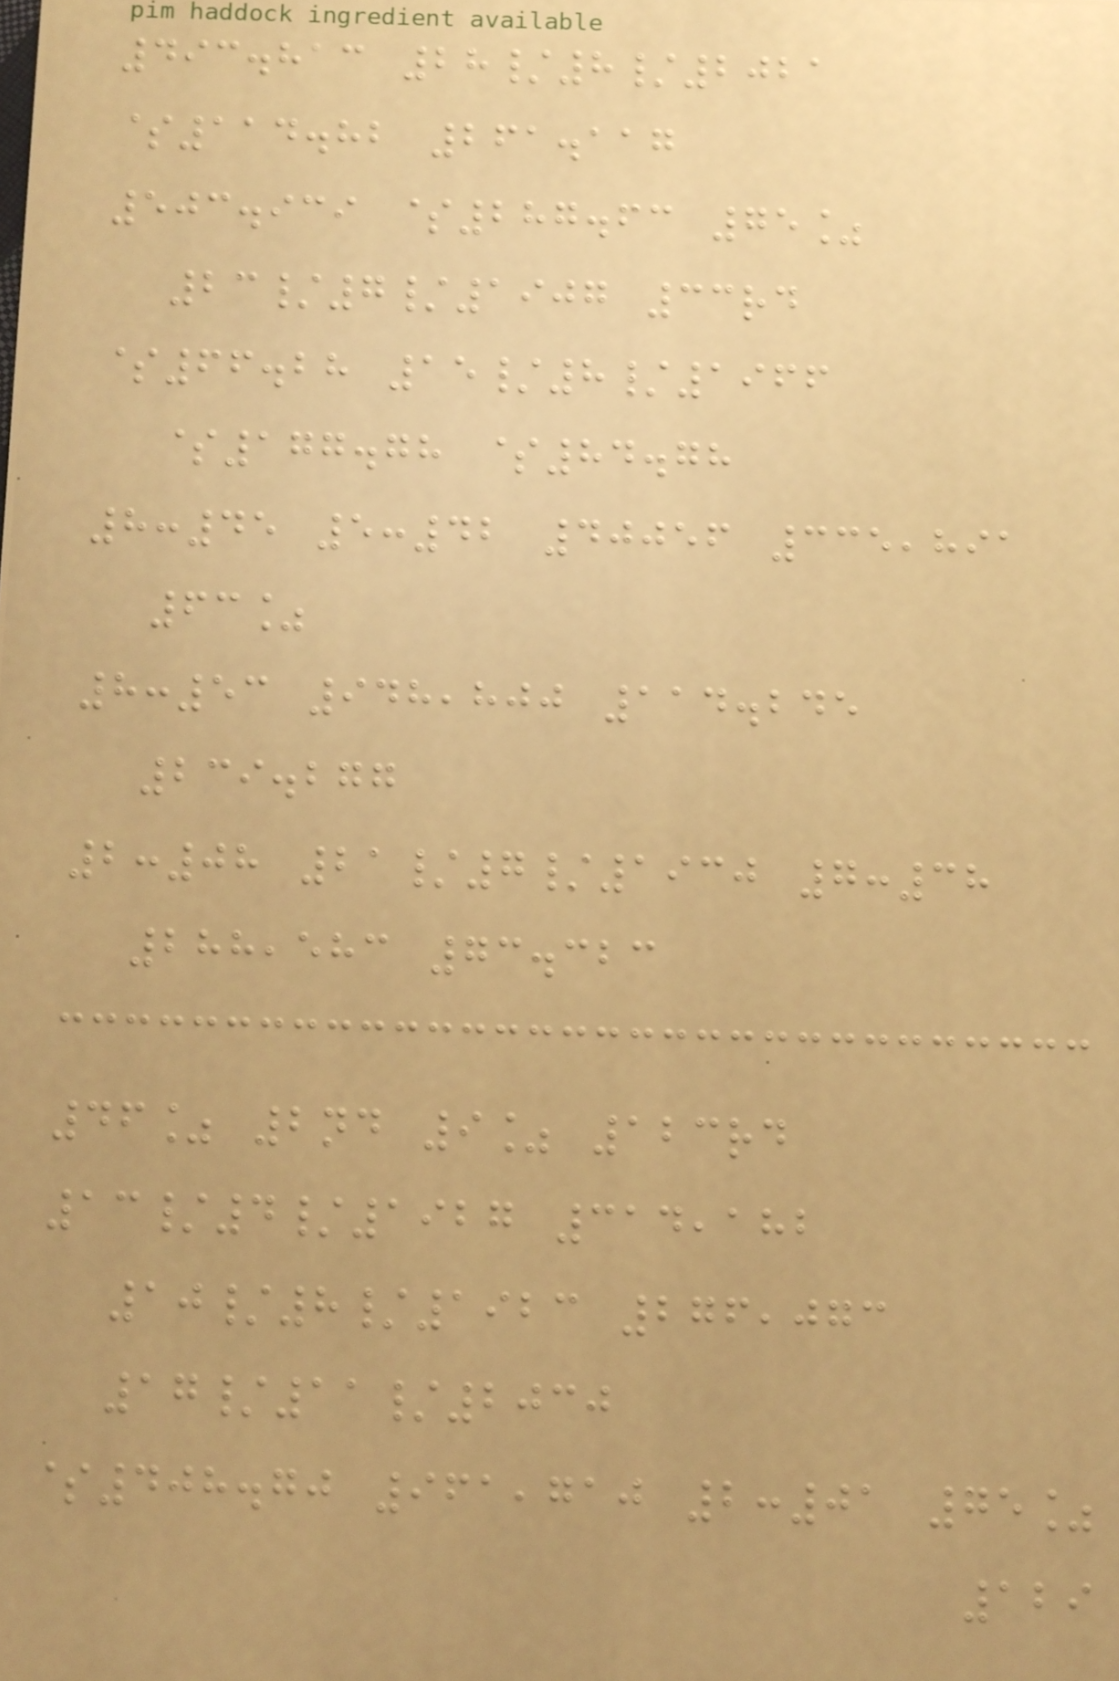493.813 28/8/2021
$114.82 261.117
503.939 $287.63 75%
23/7/1907 33rd
$66.28 15/8/1966
$177.78 $84.78
8:45 5:42 40056 335,891
63%
8:53 948,800 114.245
239.277
2:08 21/7/1930 7:38
288,583 73.323
46% 2nd 9% 123rd
13/4/1927 314,182
10/8/1923 276,073
17/11/2030
$408.70 961,710 2:01 75%
129
